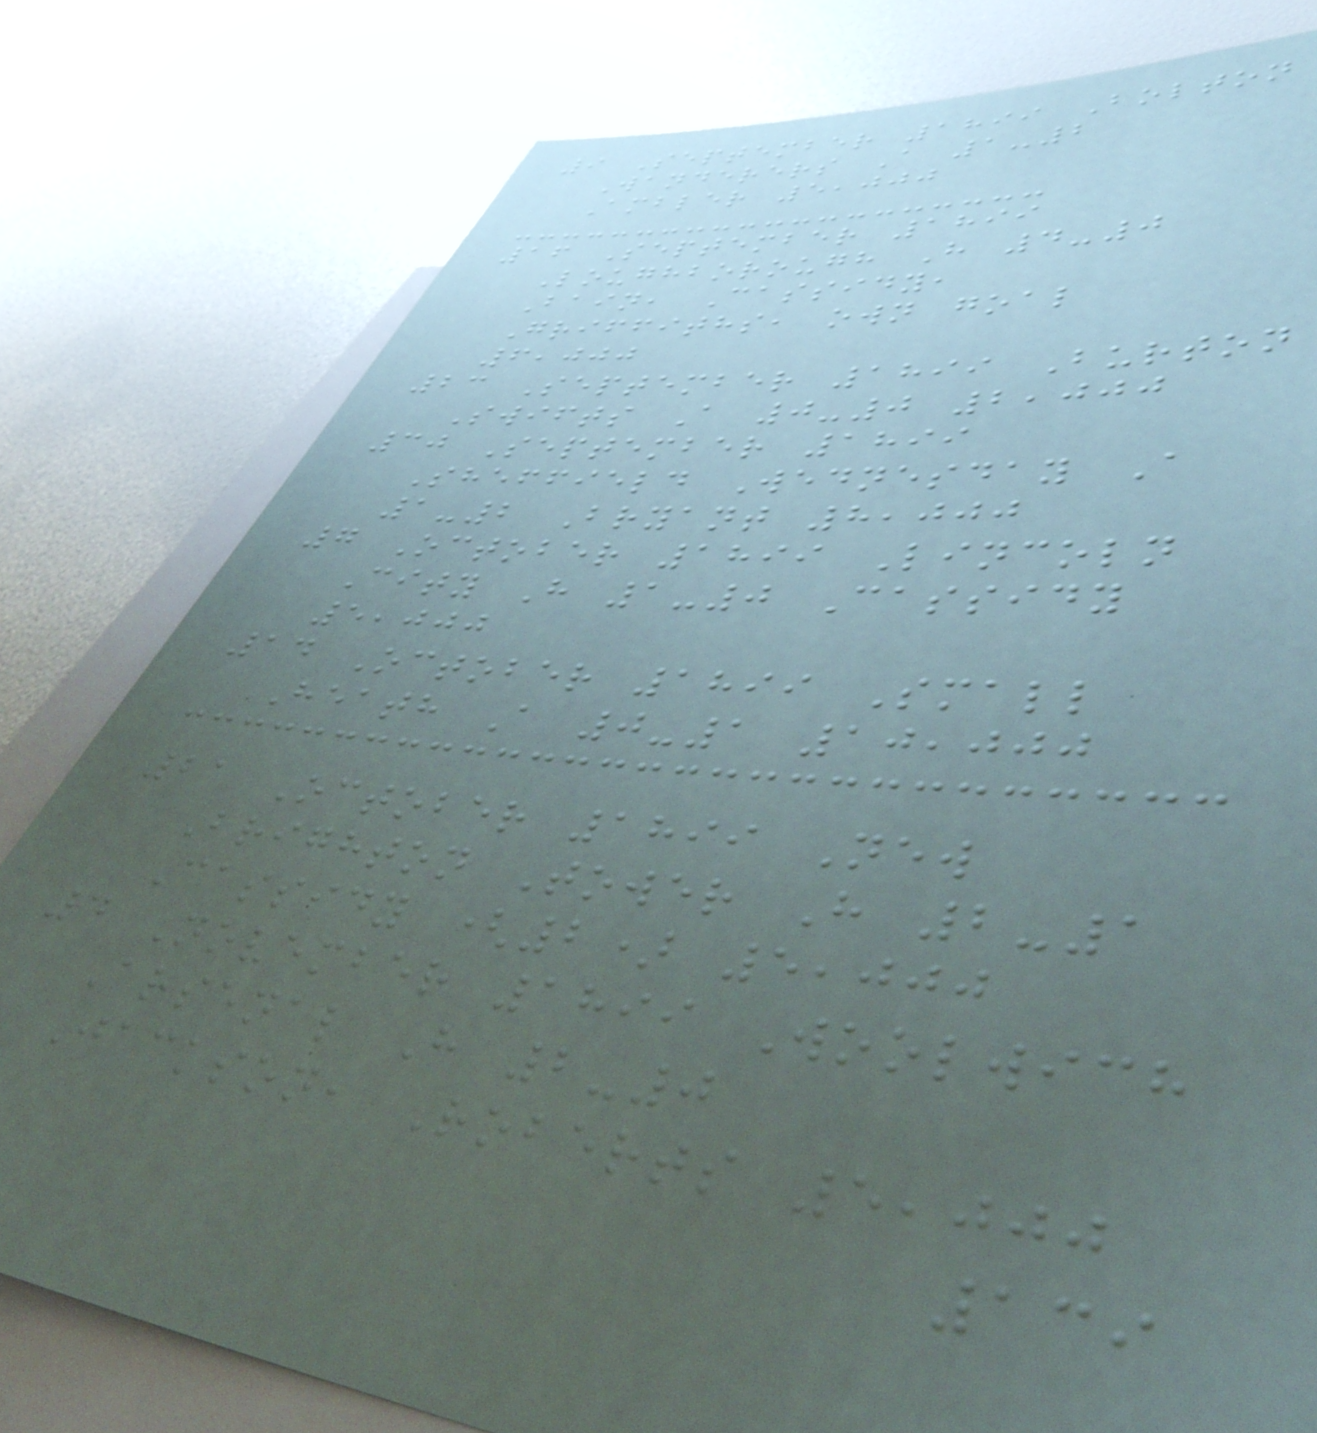9 September 1899 Bolton
Wanderers A 1-2
Ambler 5,000
16 September 1899
Loughborough H 4-0
Bain, Cassidy,
Griffiths, own goal
6,000
23 September 1899 Burton
Swifts A 0-0 2,000
30 September 1899
Sheffield Wednesday A
1-2 Bryant 8,000
7 October 1899 Lincoln
City H 1-0 Cassidy
5,000
14 October 1899 Small
Heath A 0-1 10,000
21 October 1899 New
Brighton Tower H 2-1
Cassidy (2) 5,000
4 November 1899 Woolwich
Arsenal H 2-0
Jackson, Roberts 5,000
139
